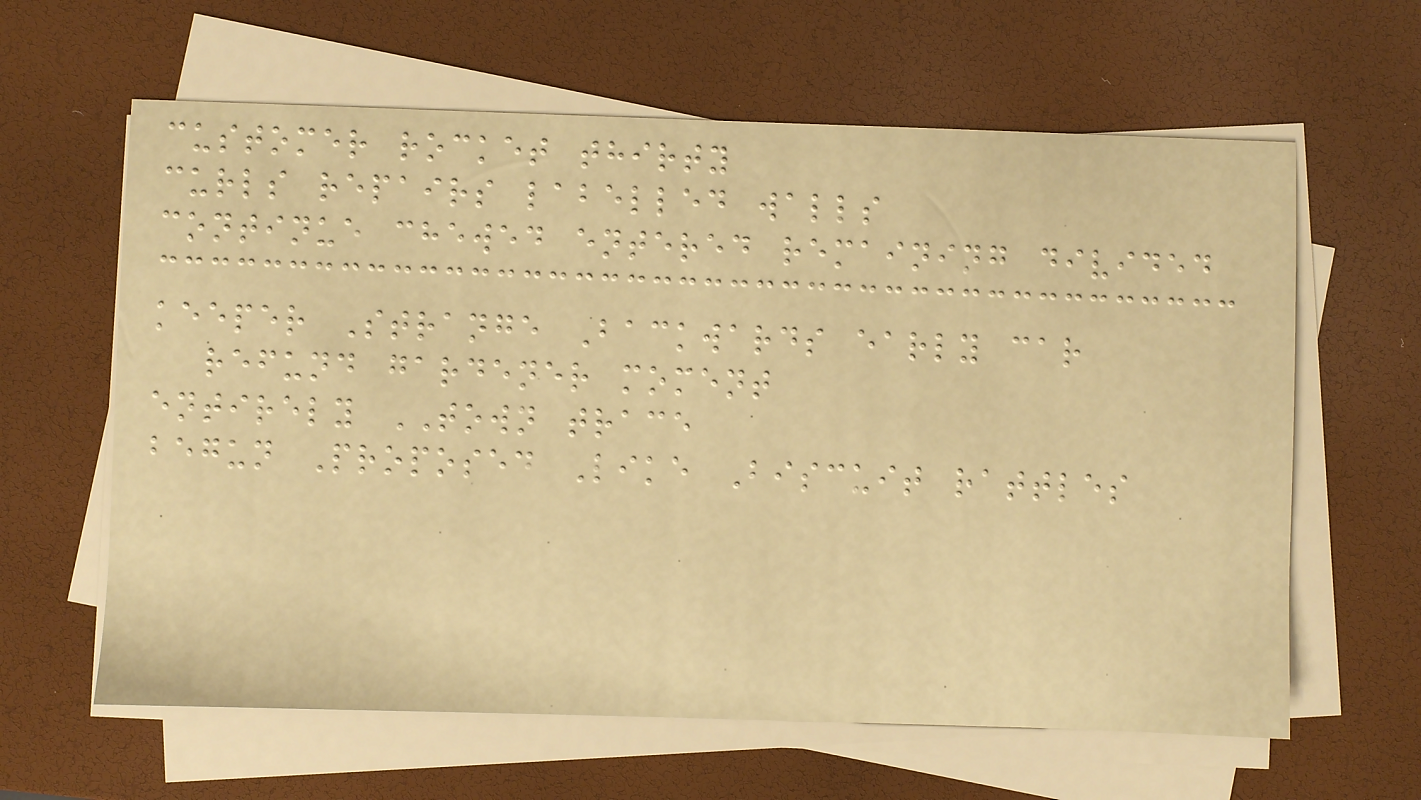customer rocket thirty
curls repairs labelled walls
continue chewed entered remaining divided
keeper Strange Backwards early car
refund gardener moment
entirely TOWN trace
begun Proposed Like Biscuit rattles
